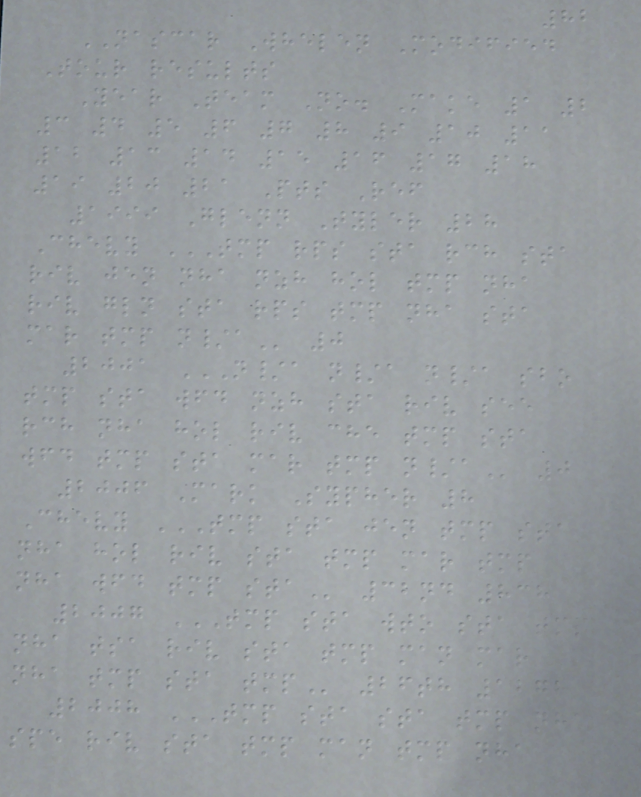82
NASCAR Whelen Modified
Tour results
Year Team No. Make 1 2
3 4 5 6 7 8 9 10 11
12 13 14 15 16 17 18
19 20 21 Pts Ref
1999 Glenn Tyler 28
Chevy TMP RPS STA RCH STA
RIV JEN NHA NZH HOL TMP NHA
RIV GLN STA RPS TMP NHA STA
MAR TMP N/A 0
2001 N/A N/A N/A SBO
TMP STA WFD NZH STA RIV SEE
RCH NHA HOL RIV CHE TMP STA
WFD TMP STA MAR TMP N/A 0
2006 Mark Sypher 8
Chevy TMP STA JEN TMP STA
NHA HOL RIV STA TMP MAR TMP
NHA WFD TMP STA 32nd 838
2007 TMP STA WTO STA TMP
NHA TSA RIV STA TMP MAN MAR
NHA TMP STA TMP 26th 1272
2008 TMP STA STA TMP NHA
SPE RIV STA TMP MAN TMP NHA
